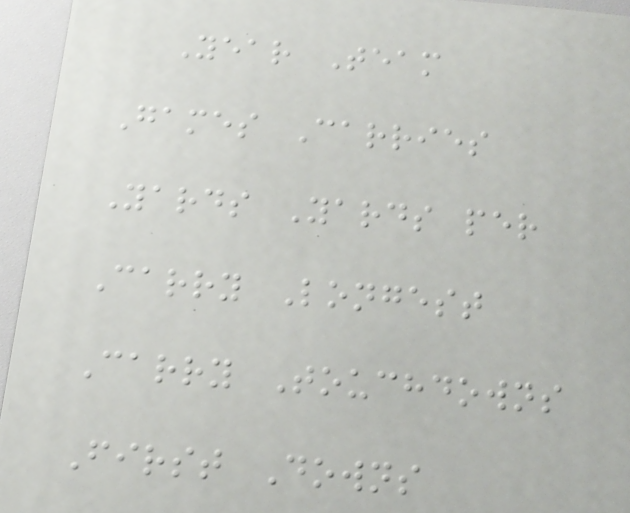Year Team
Games Carries
Yards Yards per
Carry Longest
Carry Touchdowns
First Downs
